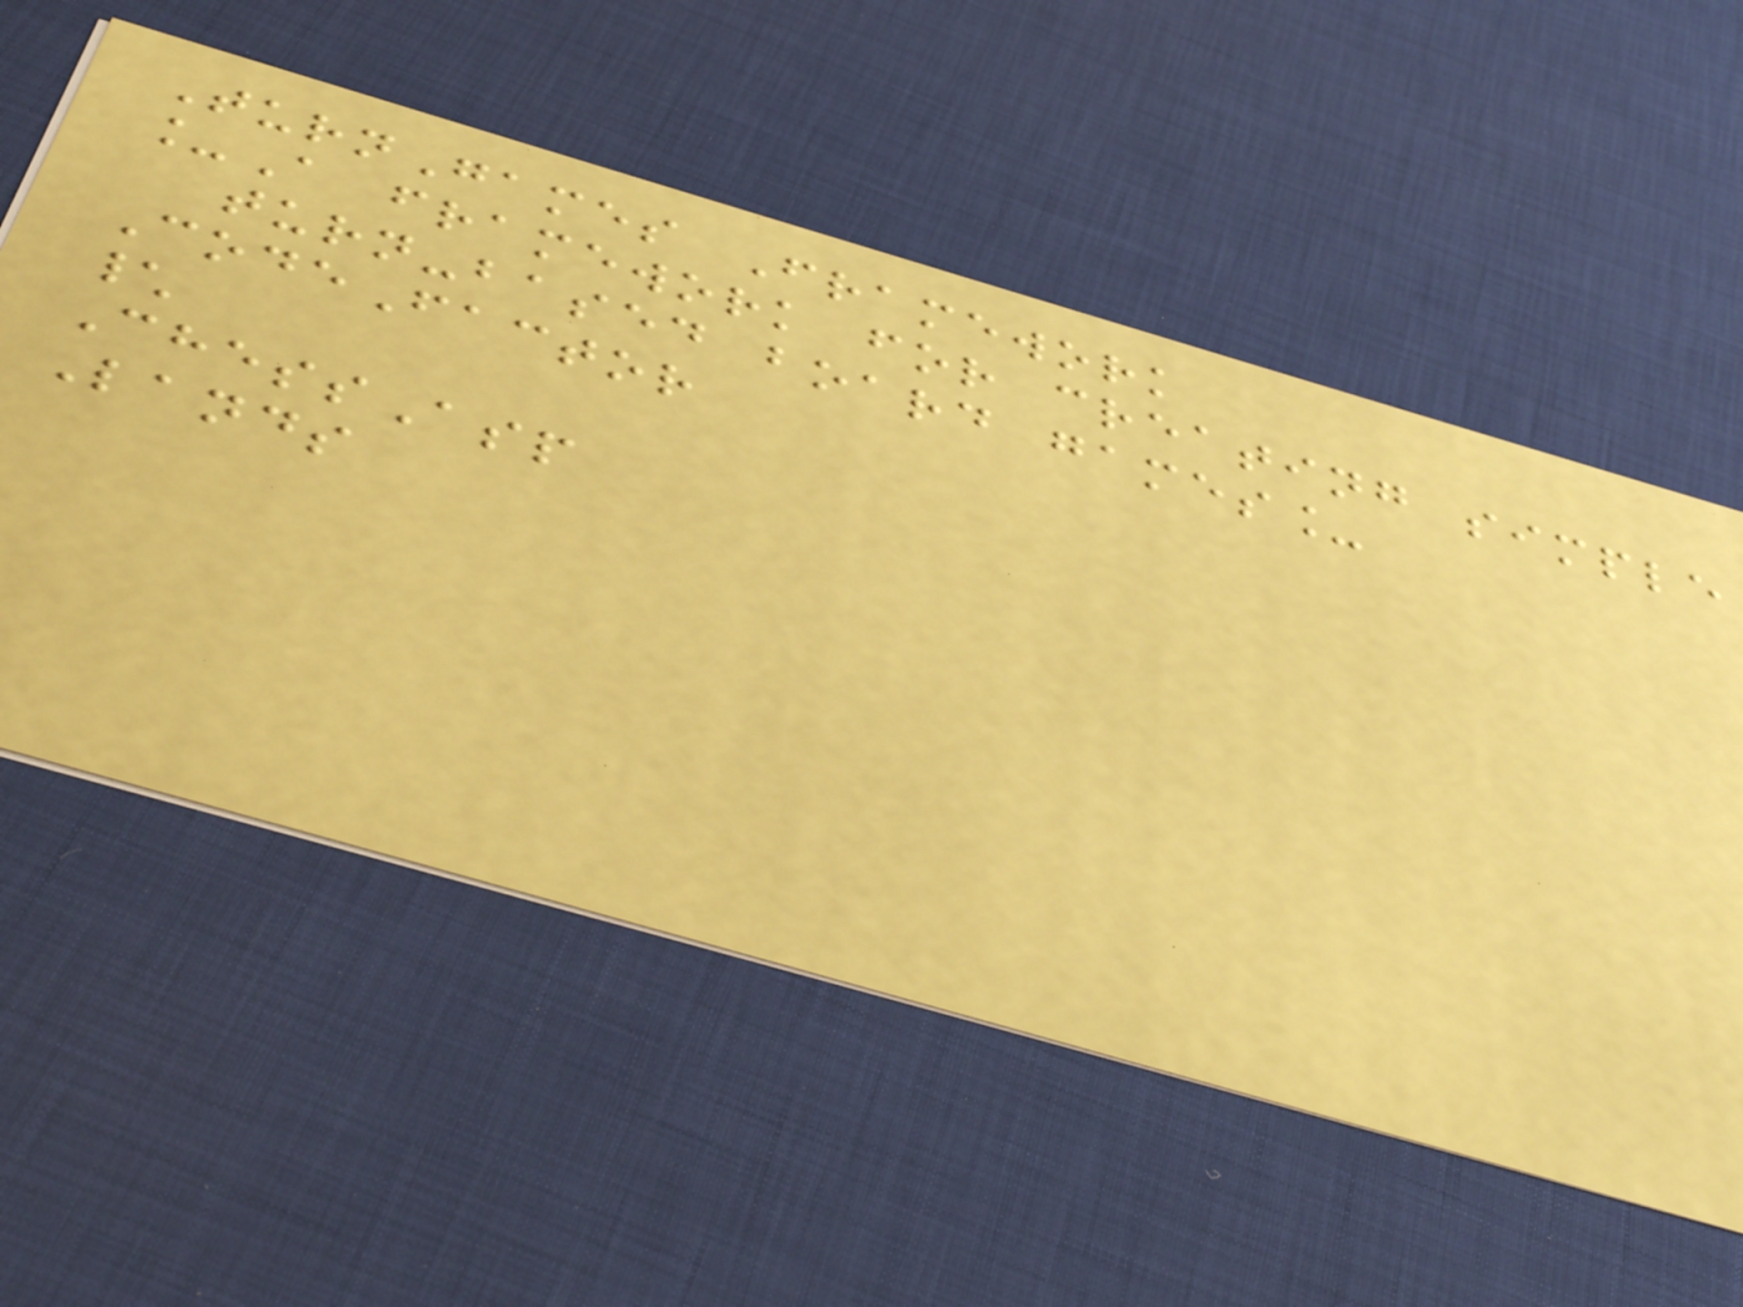TurnGames Framework
_A framework for creating simple
turn-based board games_
CodeFactor
\
ChessAsp
Lands
